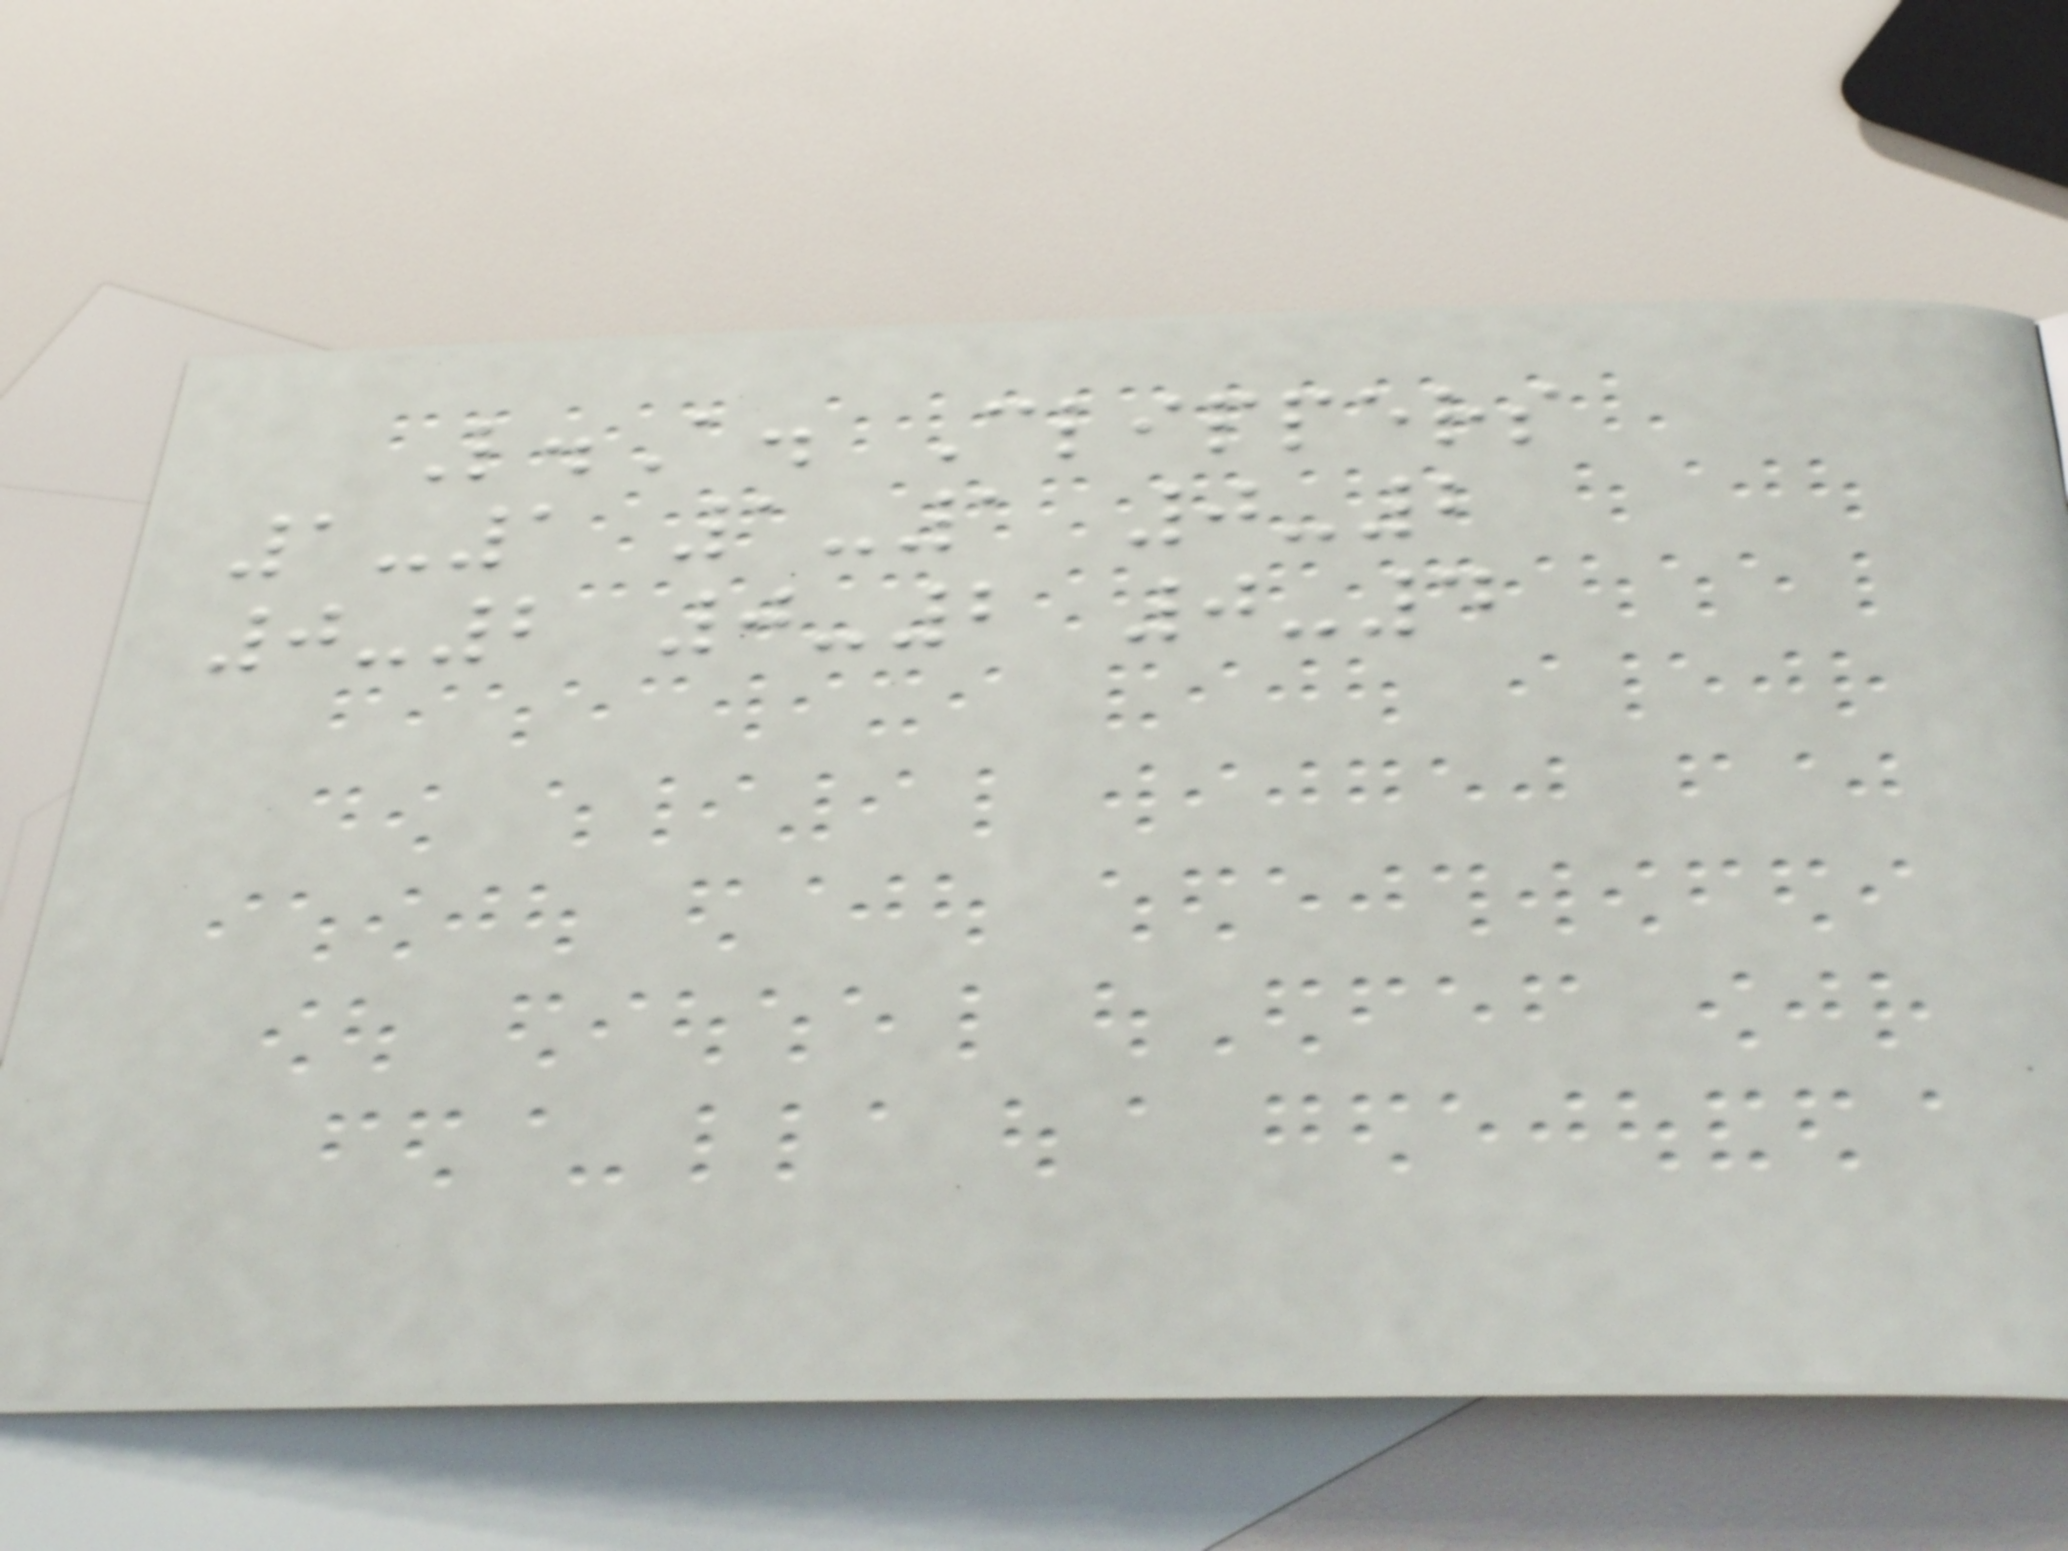L.A. Clippers
1-1 1-1 0-2
0-2 0-2 0-4
